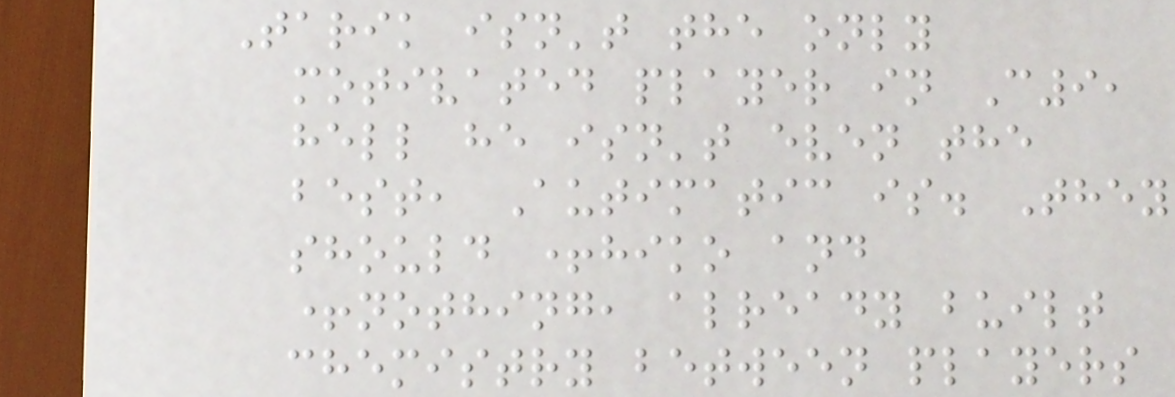Tarik isn't the only
motivated player in C9,
hell he isn't even the
best, Autimatic is. They
should +hiko and
+nothing, already built
chemistry between players
